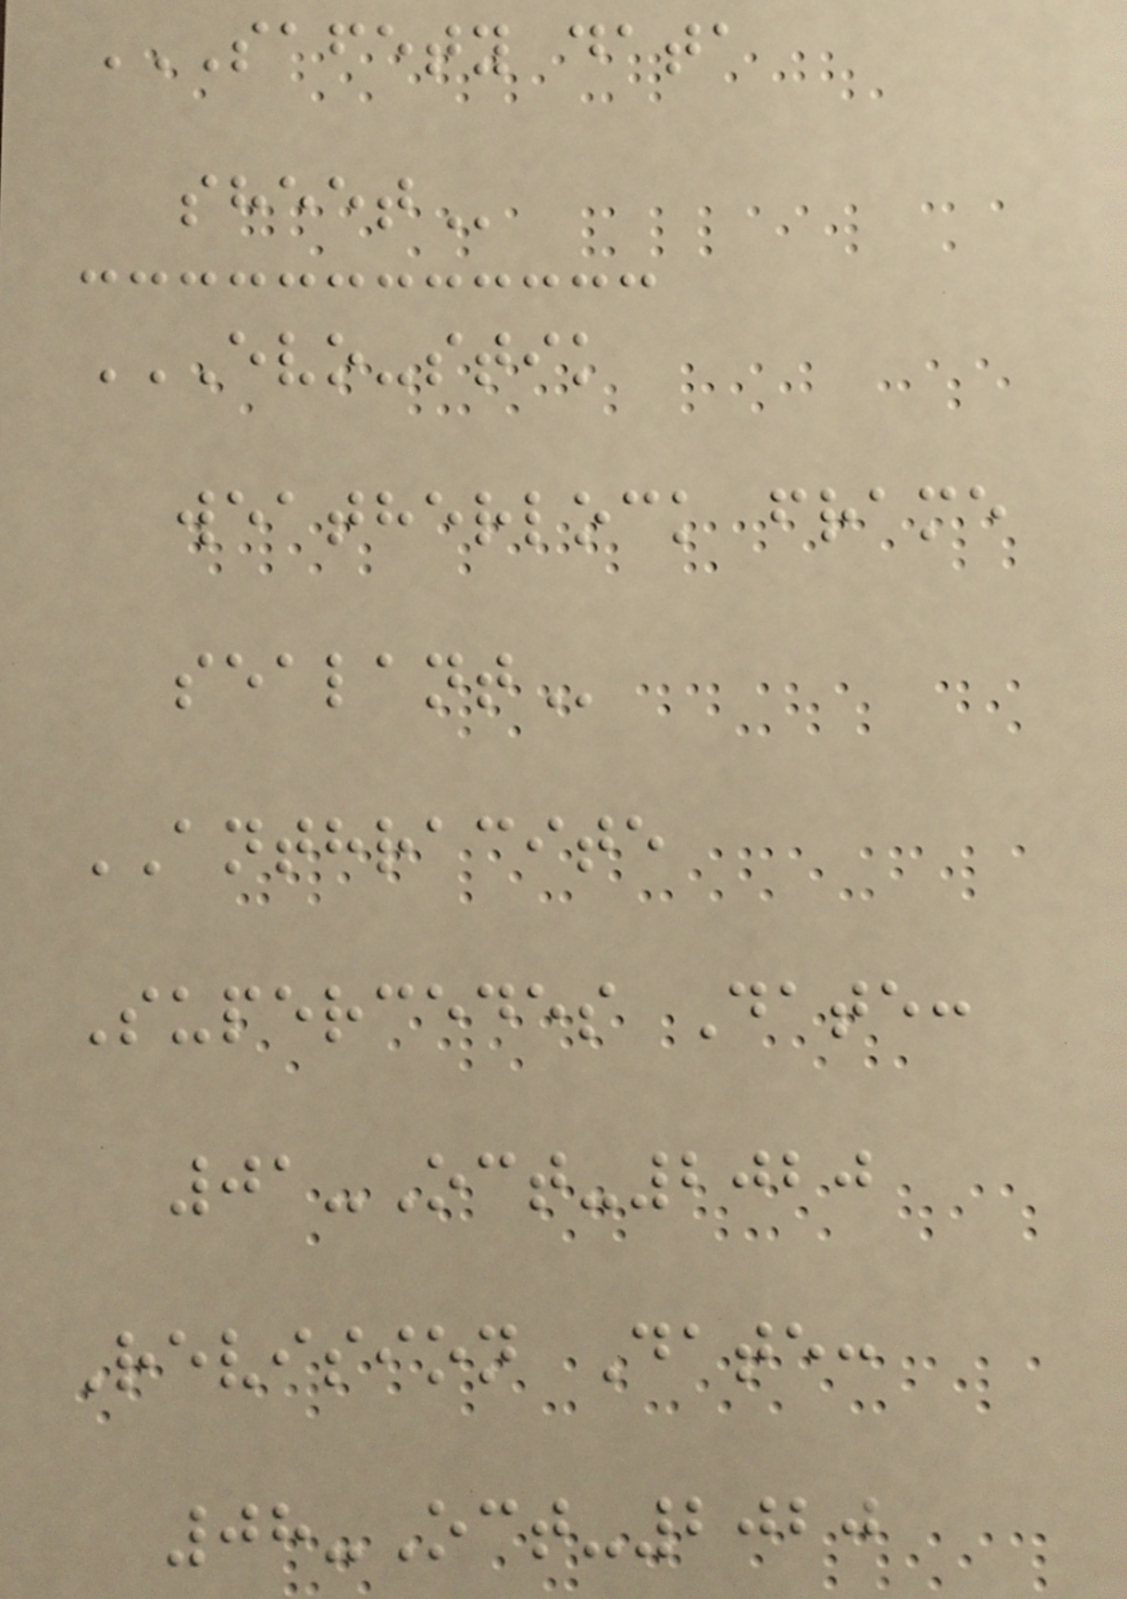SAFETY DATA
SHEET
EVO-STIK
WEATHERLOCK FRAME
SEALANT
ANTHRACITE
Supercedes Date:
01-Oct-2020
Revision Date:
08-Oct-2020
